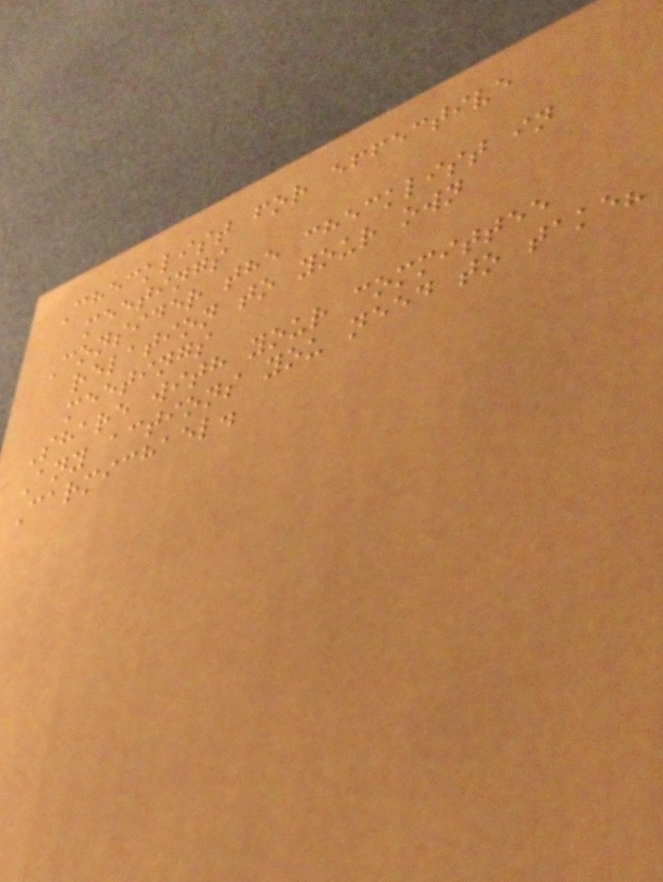Checklist for effective
meetings
Consider the checklist in
relation to your own
meetings
Share with your committee
Any actions you need to take?
Carmichael.
